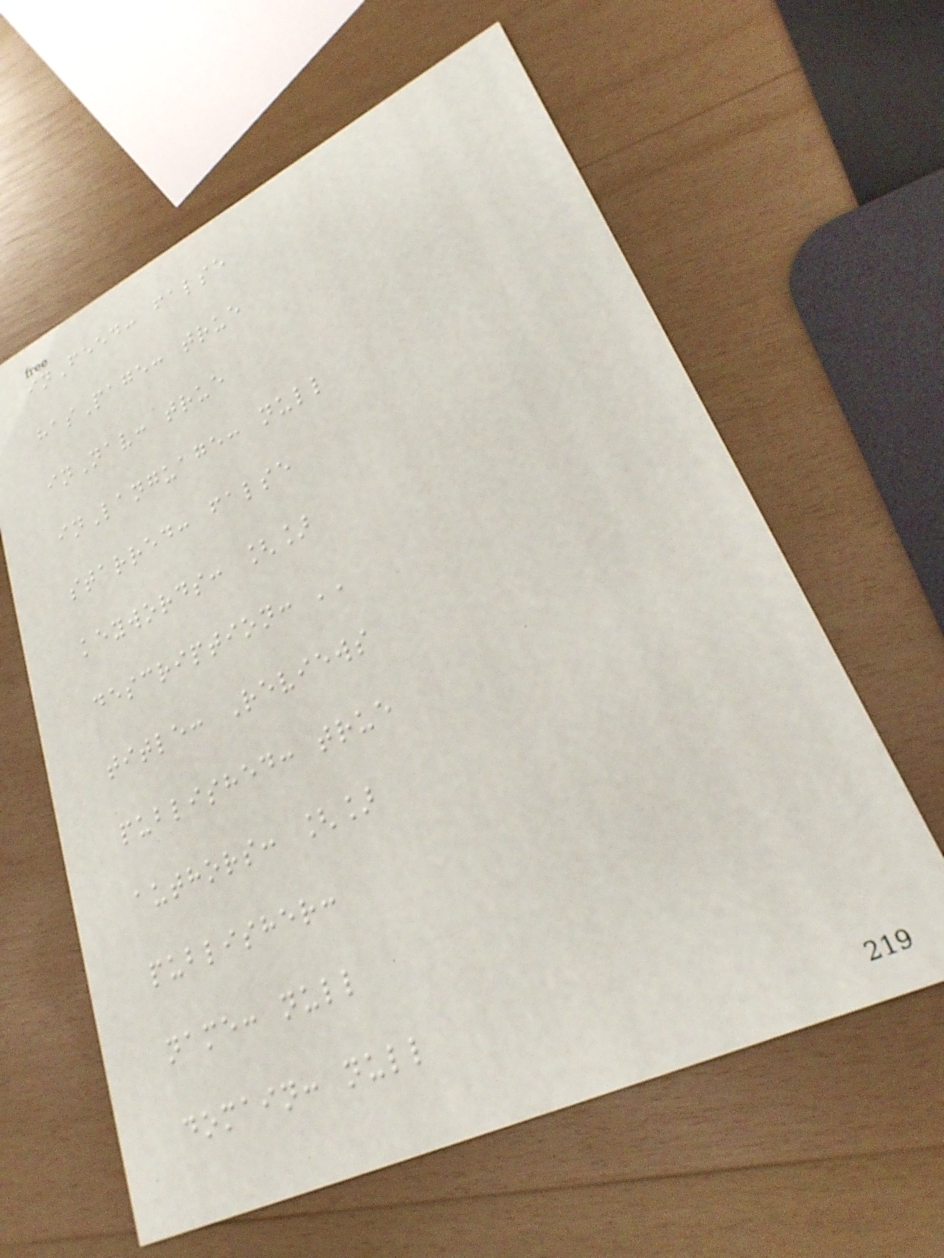inFeed: false
hasPage: true
inNav: true
inLanguage: null
starred: false
keywords: []
description: ''
title: Reviews
published: true
authors: []
publisher:
name: null
domain: null
